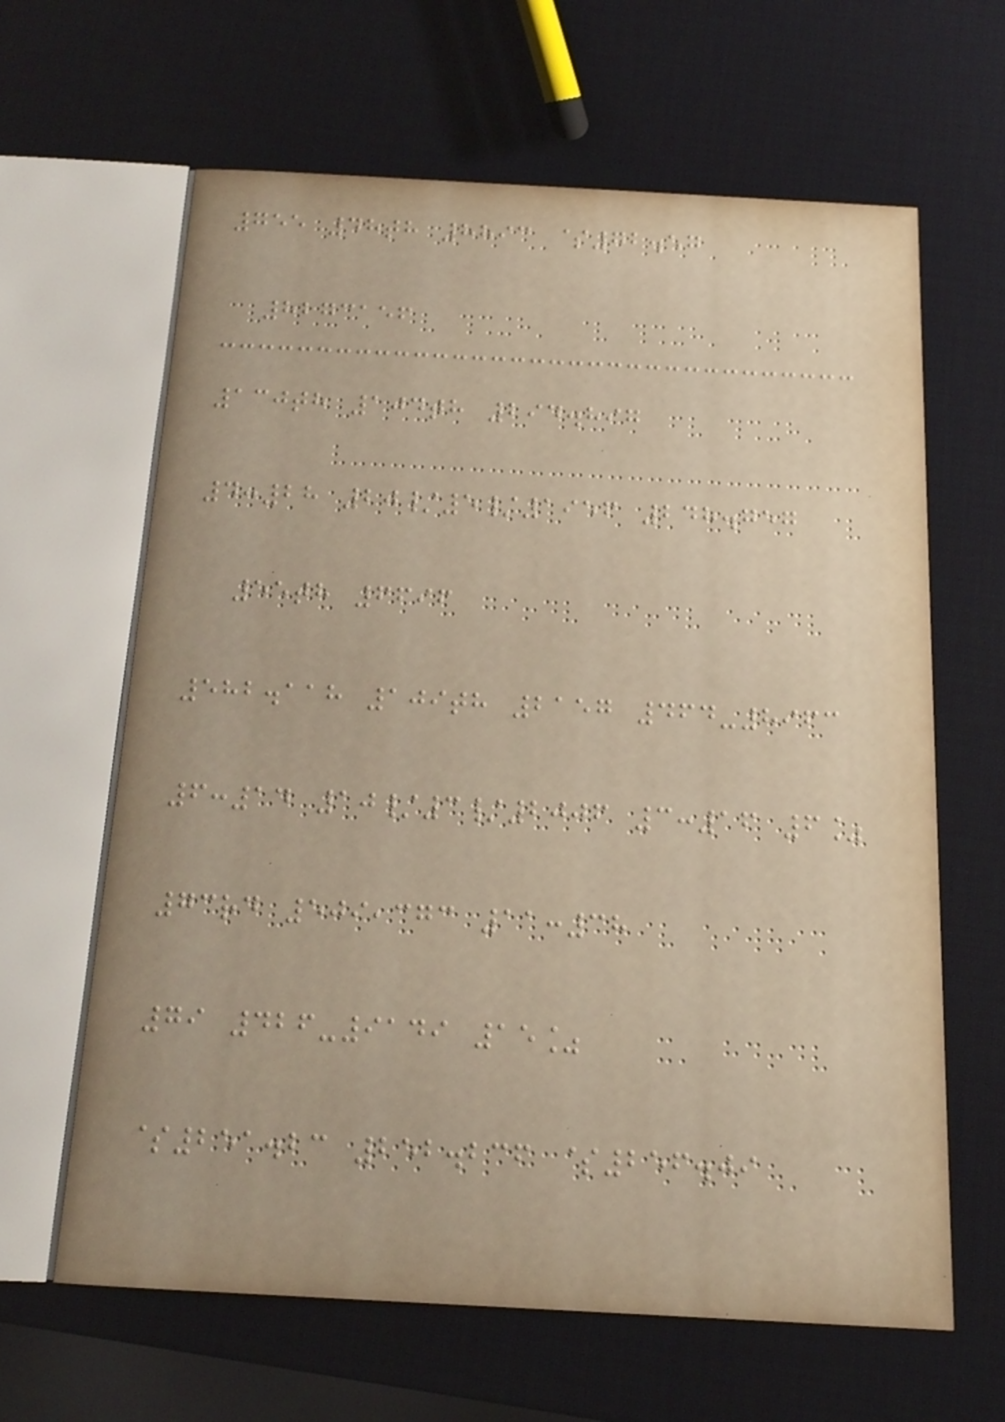755 48th 8893 $72.57
8273156
130th 104th 294.897
4:28 20/5/1956 248.757
55th 6696
582.118 109th 2157 464-8963
6:14 10/3/2006 3:16 6%
73rd 509,373 11:38
79 426-9149 15%
$251.23 252.236 $256.09
